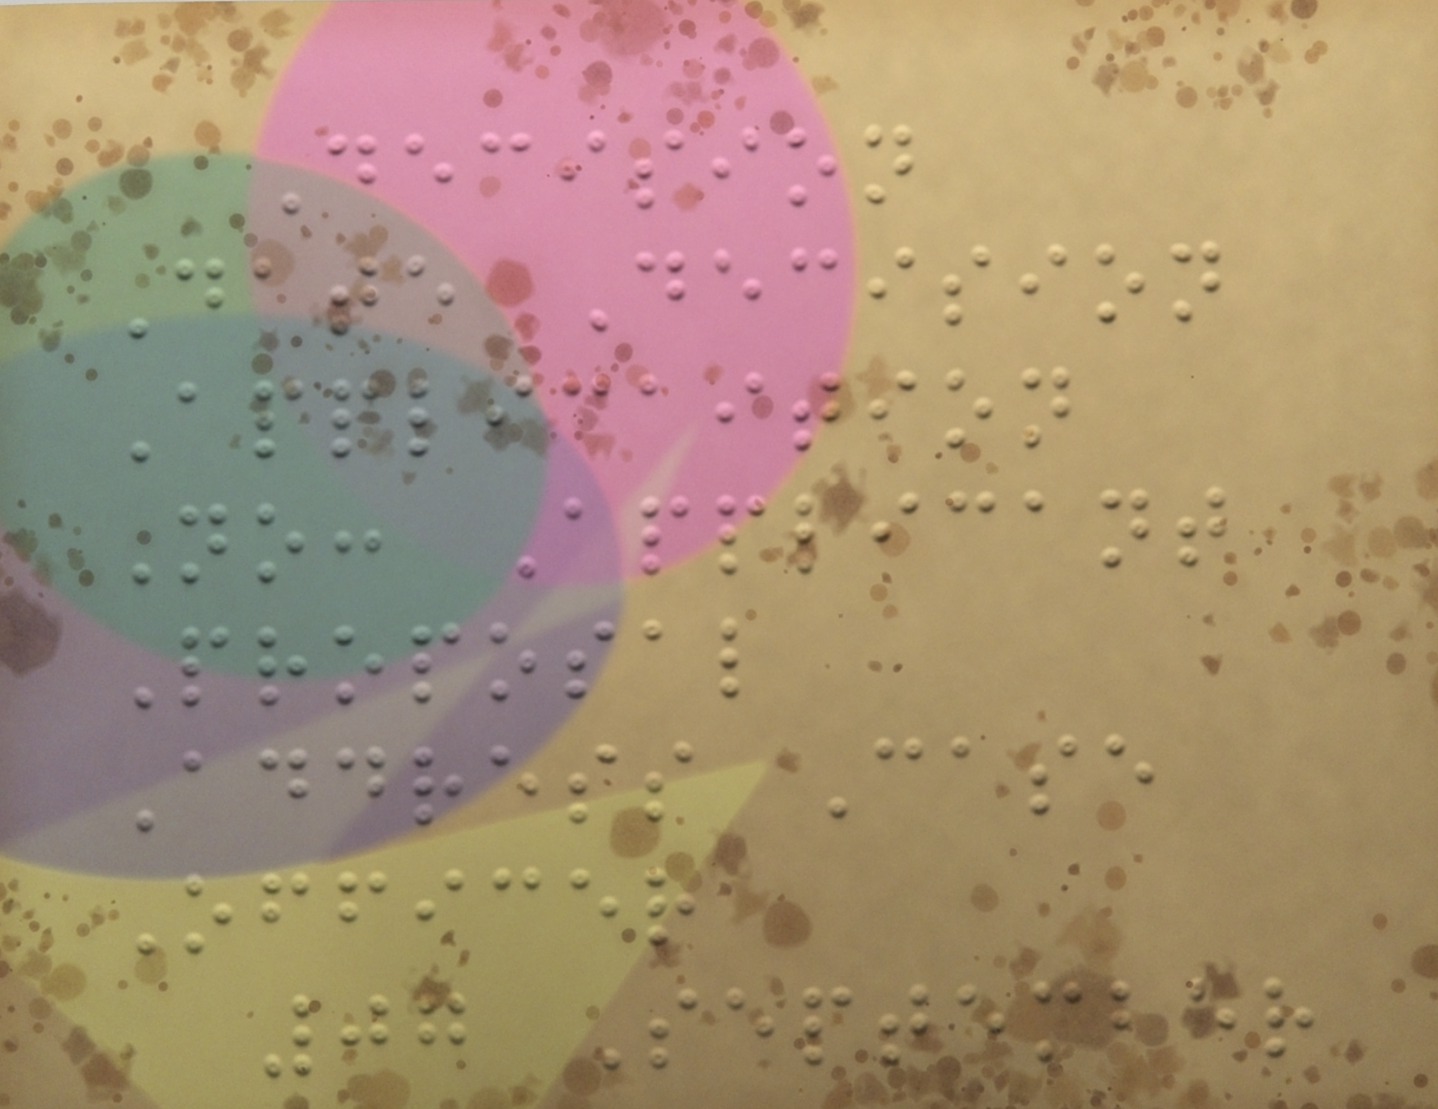Decision
Date Decision
Applicaition
No: Applicant
Proposal
Address Case
Officer
07 September
